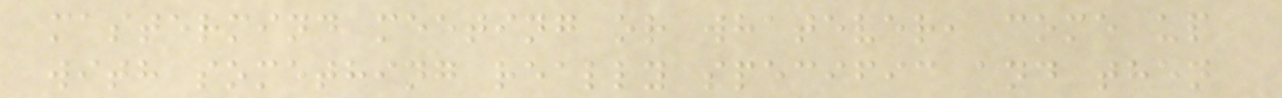mastermind meeting or whatever, come up
with something really specific and then
